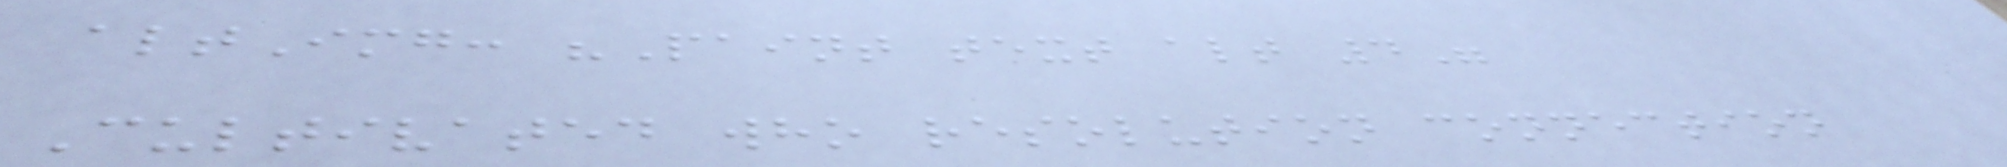altImg: "Paint text alt 4"
Cultivated who resolution connection
